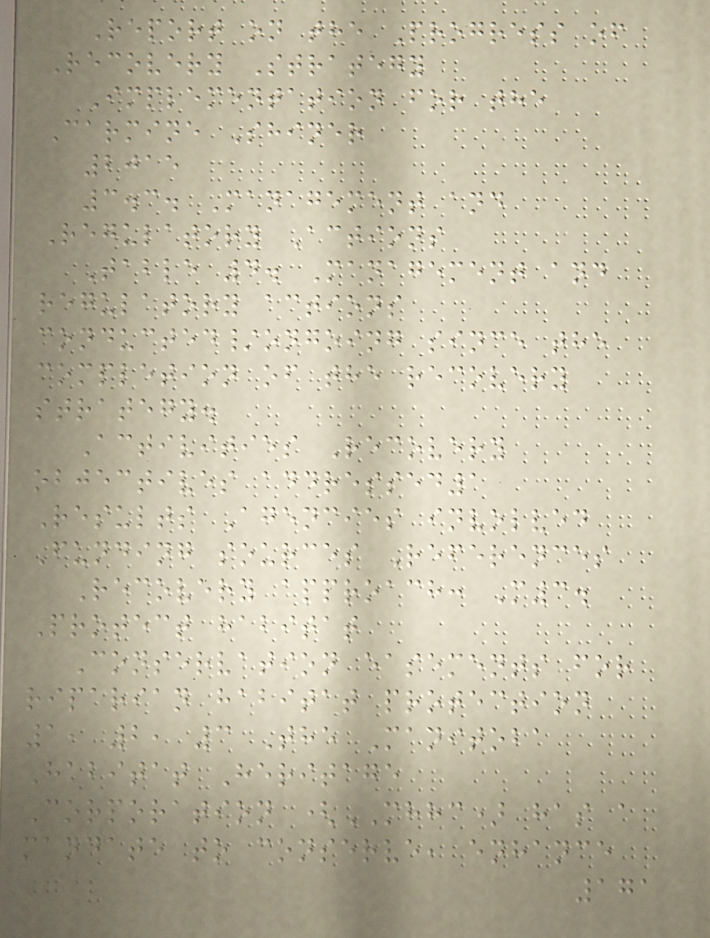Report on the Progress of
Recovery Strategy
Implementation for the
Carmine Shiner
2015
3.3. Management and
Regulatory Actions
Table 4. Management and
regulatory actions
conducted/ongoing since the
completion of the recovery
strategy.
Activities Recovery
objectives addressed1
Results Agencies involved
Funding sources References
Recovery approach: M3.
Protect habitat
Conservation easements for
riparian habitat protection
1, 2, 3 The Manitoba
Habitat Heritage
Corporation (MHHC) has a
mandate to conserve, enhance
171
